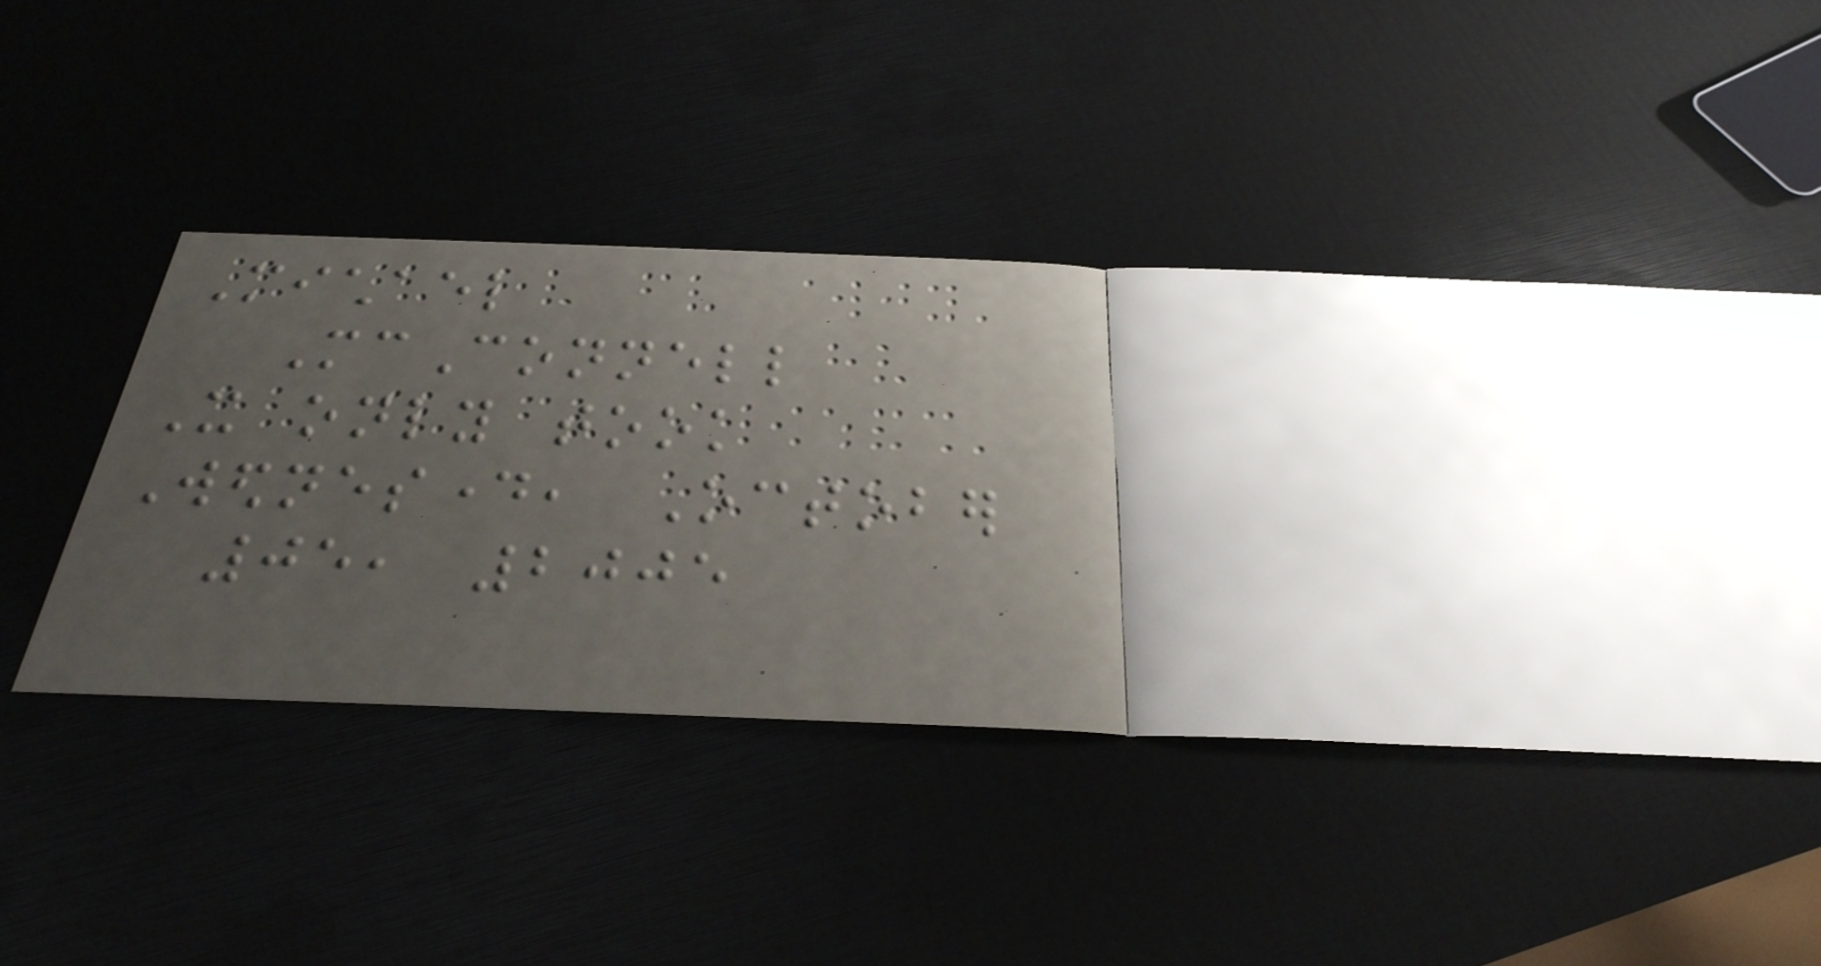Michael
McConnell
It only took
Wednesday, October
05, 2005
